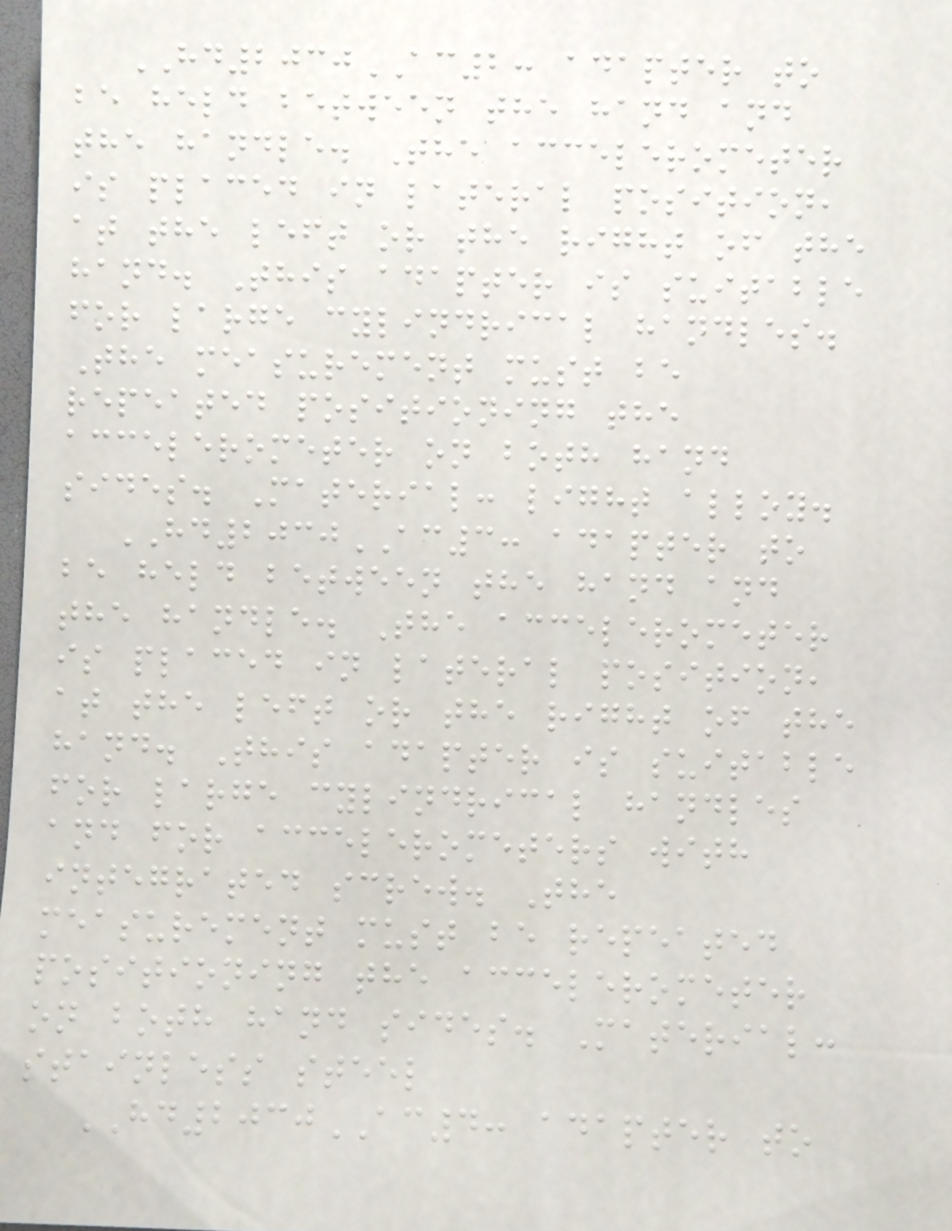HD2030AC2: adapter to
be held between the hand and
the handle. The accelerometer
is placed in lateral position,
at the left or the right of the
hand. This adapter is suitable
for large cylindrical handles.
The measurement must be
repeated positioning the
accelerometer on both hand
sides. Material: light alloy.
HD2030AC3: adapter to
be held between the hand and
the handle. The accelerometer
is placed in lateral position,
at the left or the right of the
hand. This adapter is suitable
for large cylindrical handles
and for accelerometers with
integrated screw. The
measurement must be repeated
positioning the accelerometer
on both hand sides. Material:
stainless steel
HD2030AC4: adapter to
